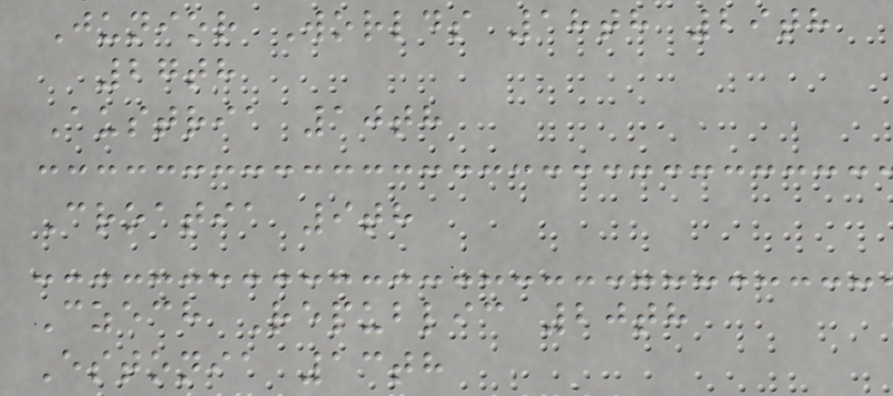Junior Worlds 18th 29th
27th
Austria 10th
Croatia 9th
Czech Republic 20th
Estonia 13th
